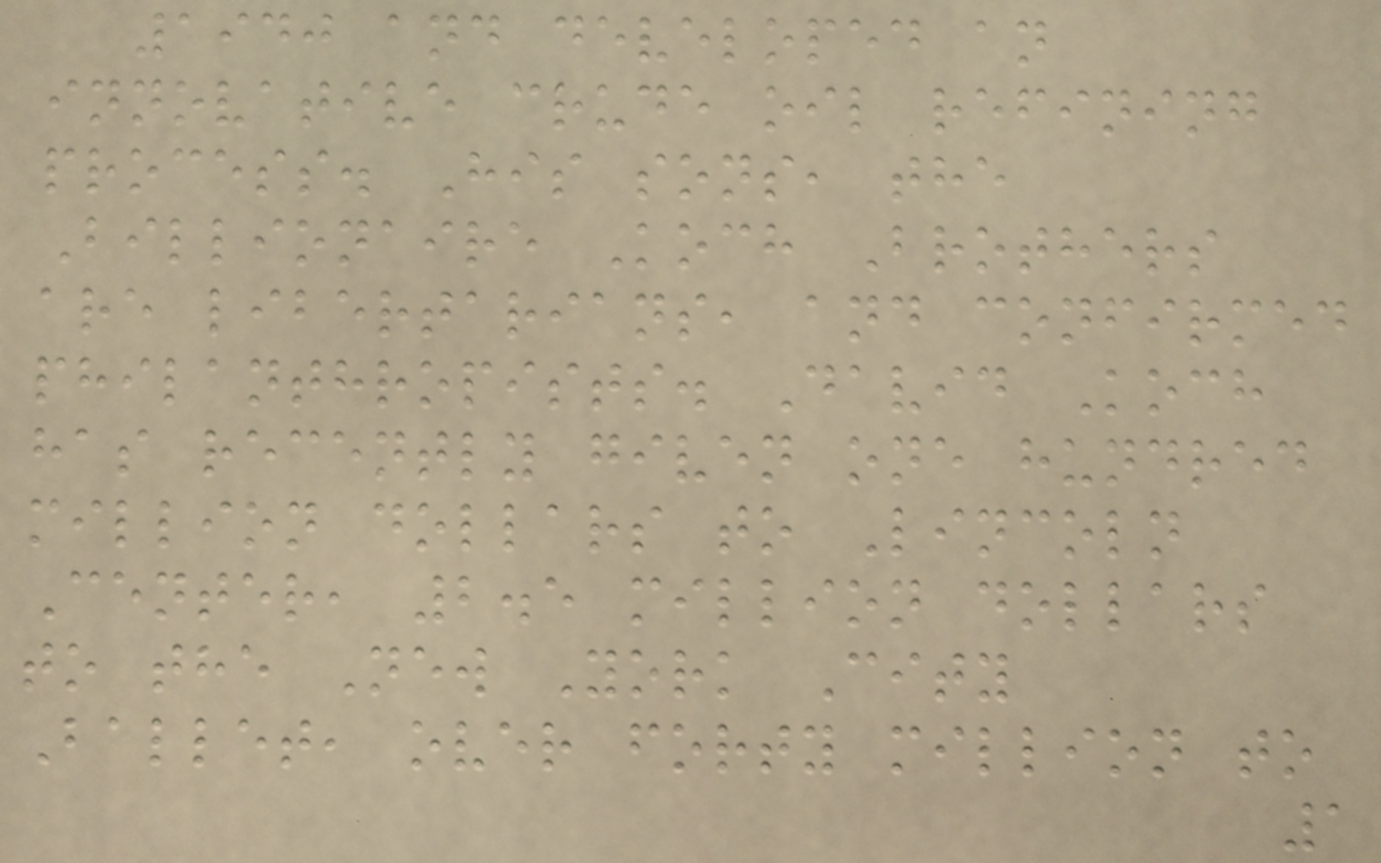1940 and developed an
innovative crude oil refining
process. His sons, the
Billionaire Koch Brothers
are libertarians, and confirmed
philanthropists. David Koch
has recently given one hundred
million dollars to Lincoln
Center, 2.5 million dollars
to the New York City
Ballet, over forty million to
1
